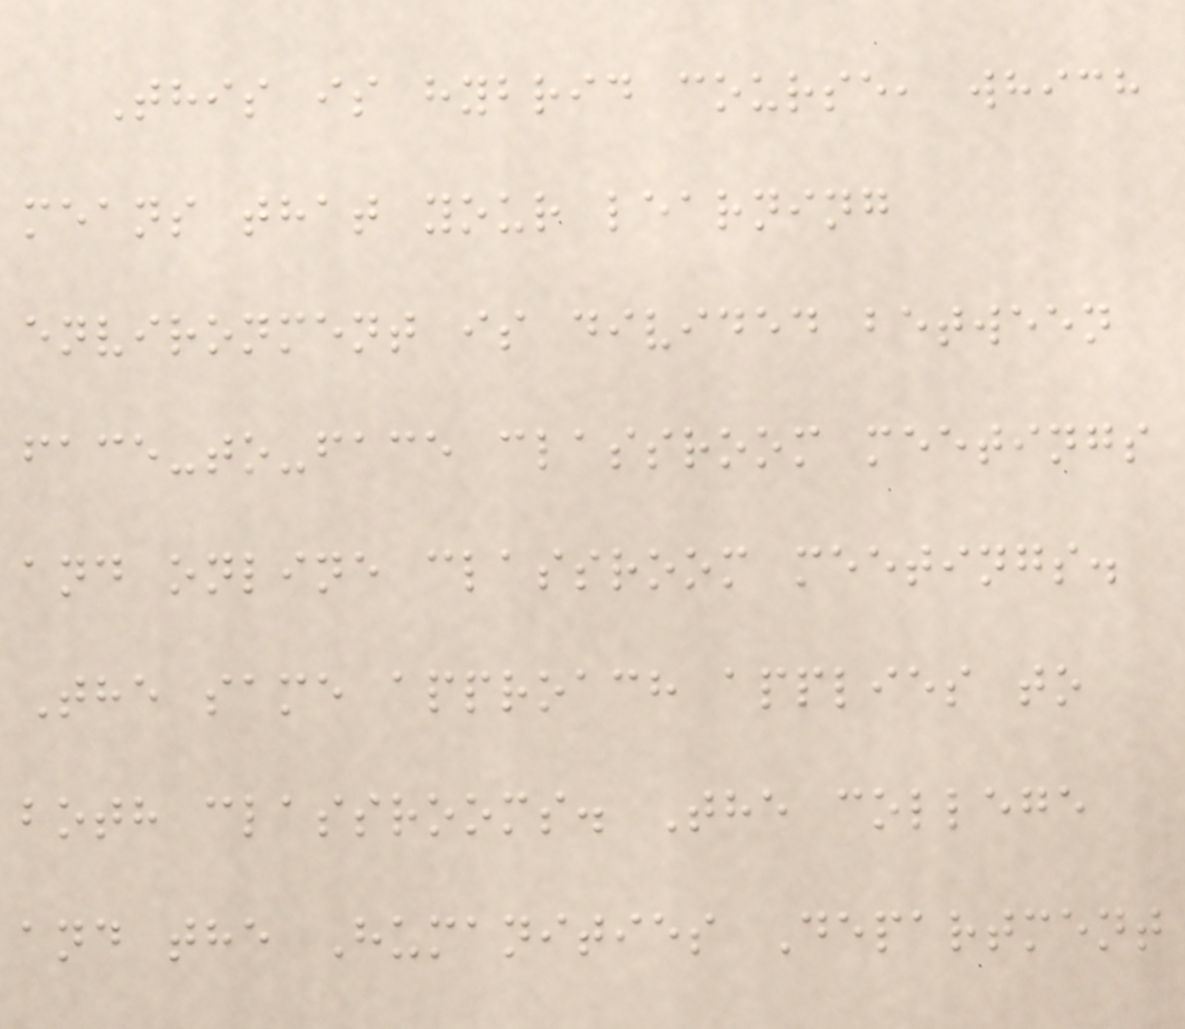This is hybrid course, which
means that your learning
environment is divided between
face-to-face classroom meetings
and online classroom meetings.
The same approach applies to
both classrooms. The college
and the Humanities Department
